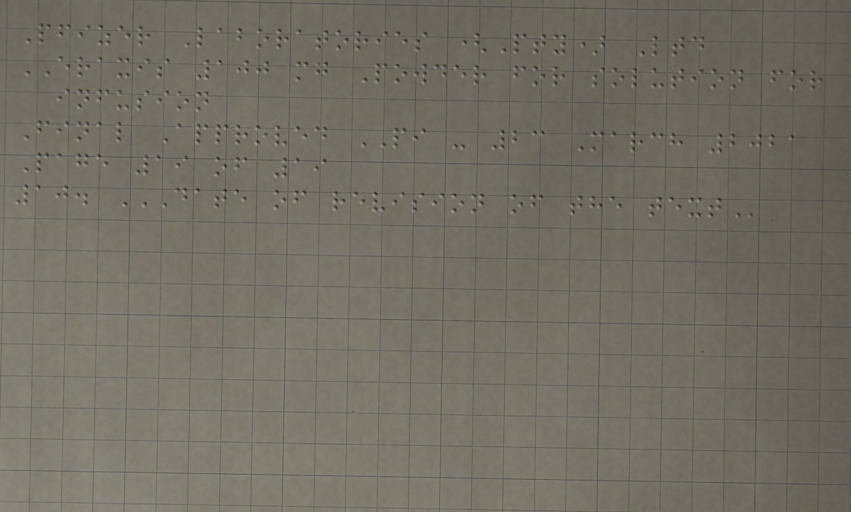Pfizer Laboratories (Pty) Ltd
ERAXIS 100 mg Powder for solution for
infusion
Final Approved PI - 23 March 2021
Page 19 of 19
10. DATE OF REVISION OF THE TEXT
